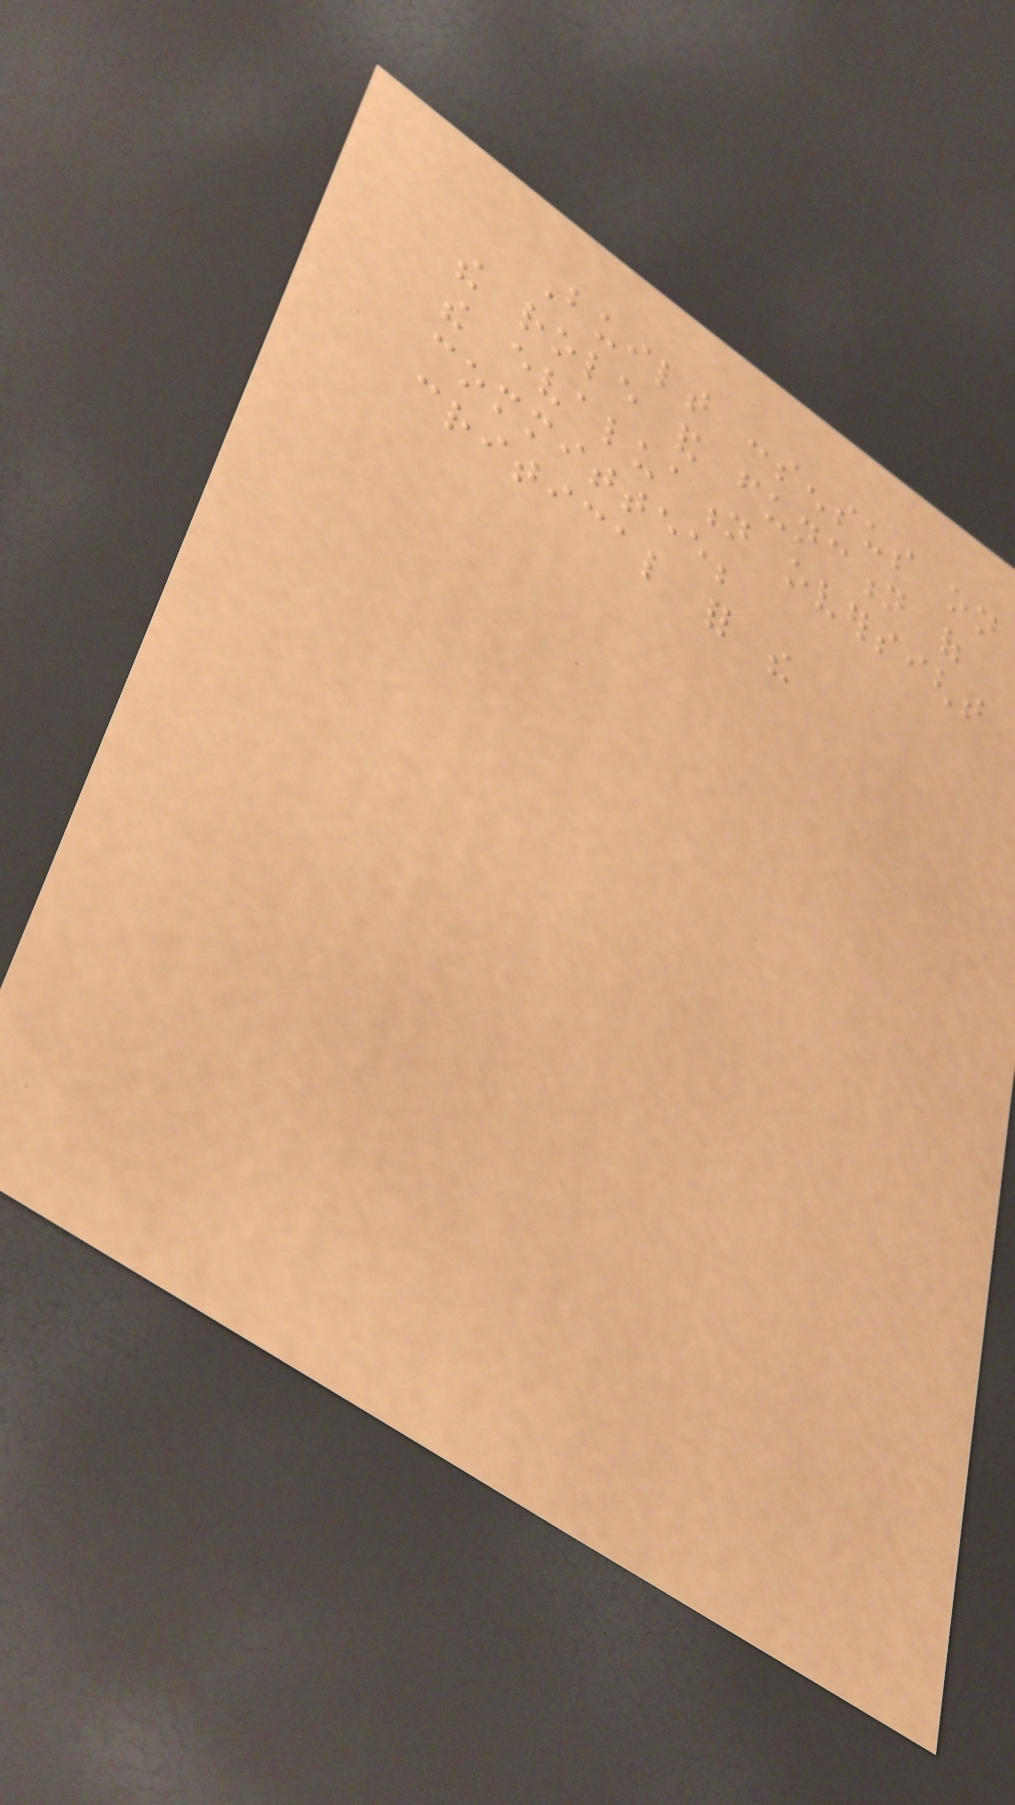Built consensus on
the role and function of
the evaluation oversight
committee;
critical for the
